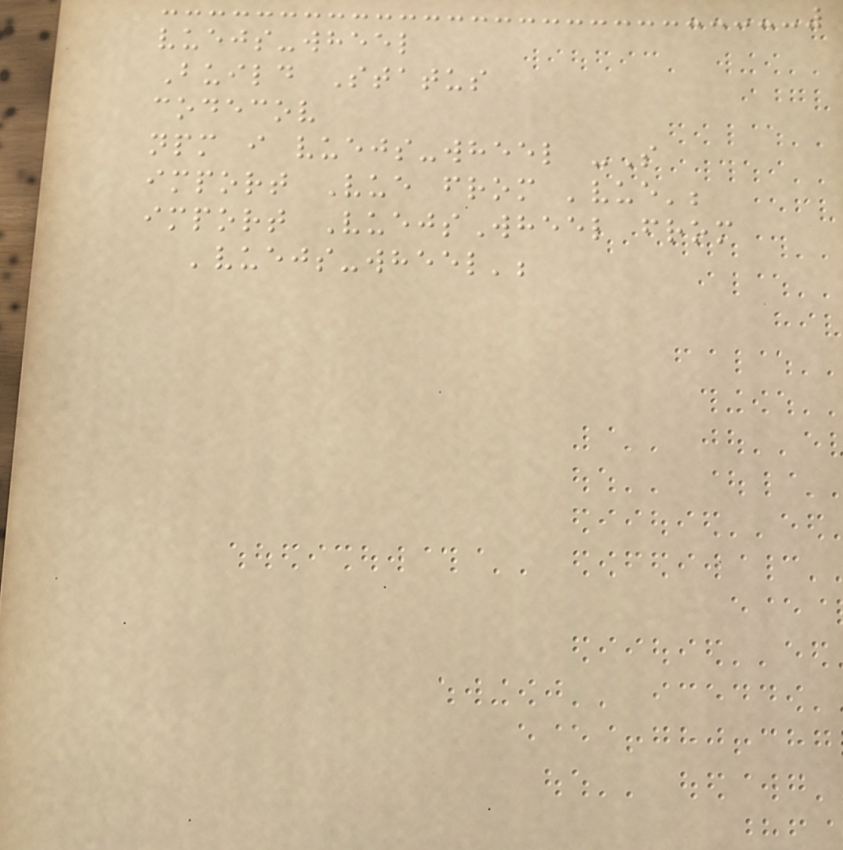vuejs-wheel
Build Status
codecov
npm i vuejs-wheel -S
import Vue from 'vue';
import VuejsWheel from
'vuejs-wheel';
